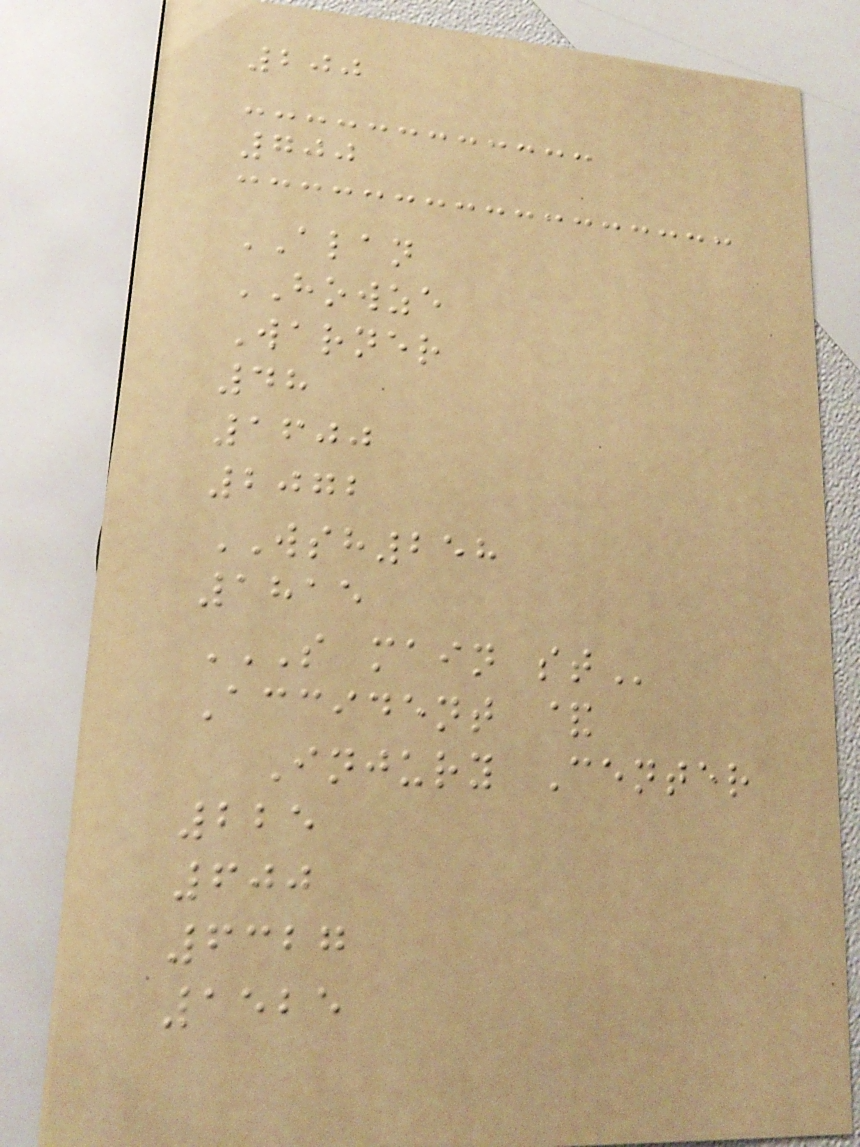200
700
ALAN
HOWZE
Warner
48
1600
2072
WSH258
1815
S MAIN ST
Accident &
Injury Center
225
600
6327
1525
